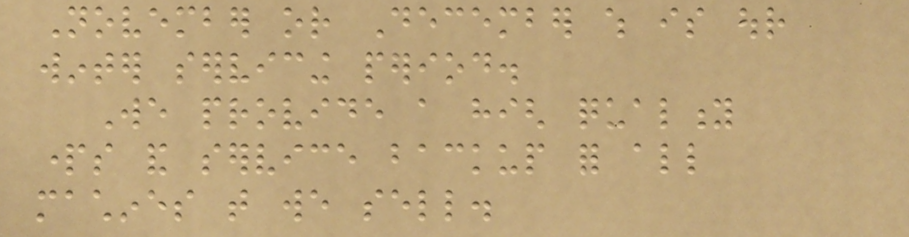November or December which is our
winter servicing period.
We provide a high quality
parts and service backup for all
machines that we sell.
